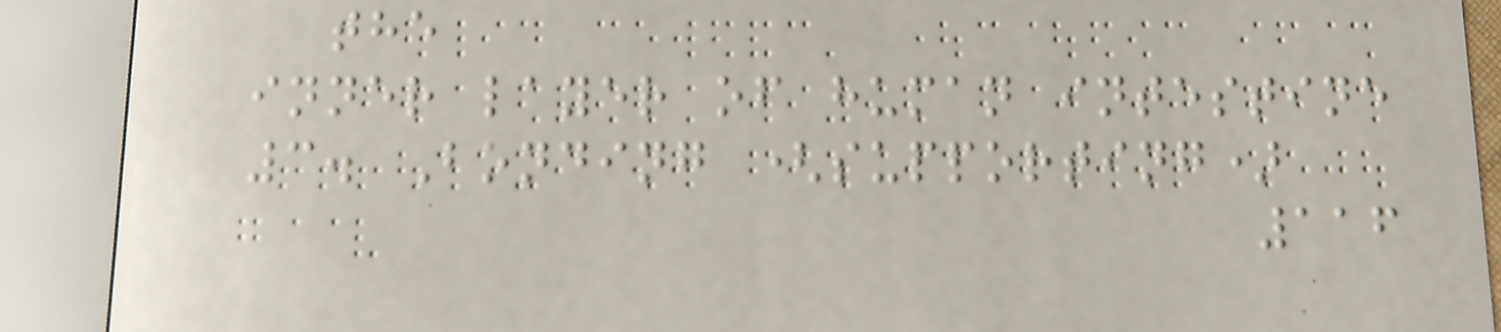the
inner layer of human intestine
3. Bonding (supporting)
116
